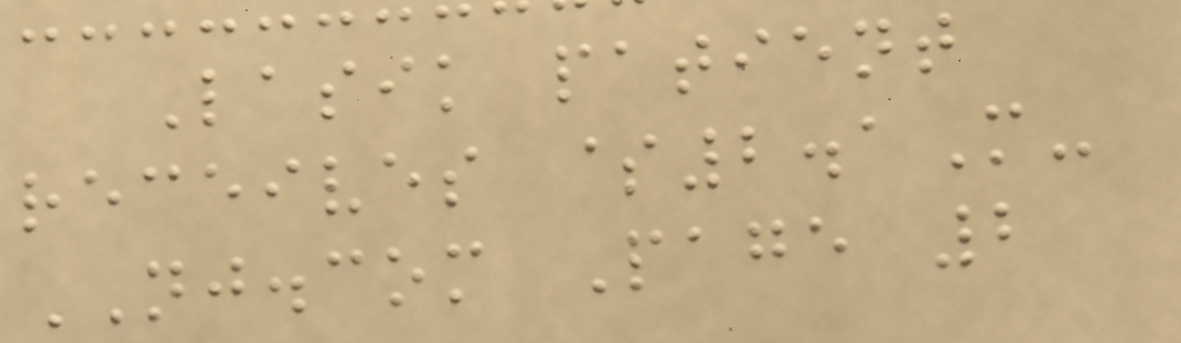Lasik patient
receives $2.1M-
NJ.com Page 2
